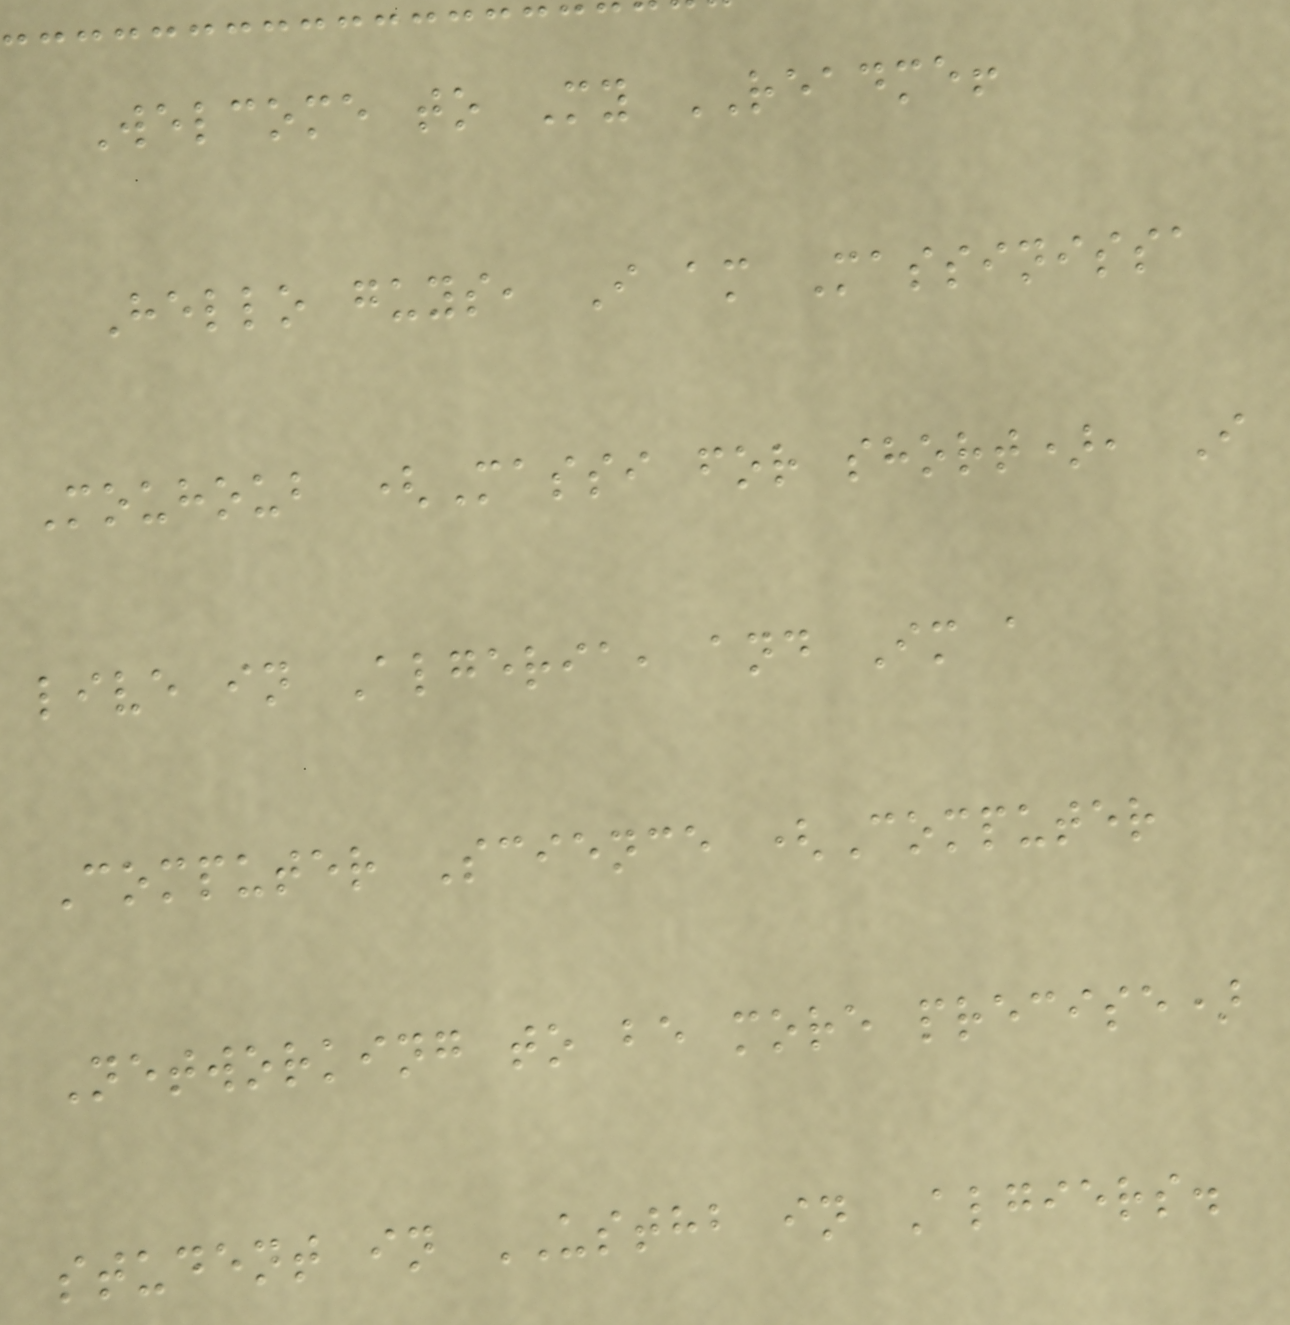Welcome to My README!
Hello guys, I am Massinissa
Mouhoub (Massi for short), I
live in Algeria, and Im a
Computer Science (Computer
Networking to be more precise)
student in USTHB in Algiers.
